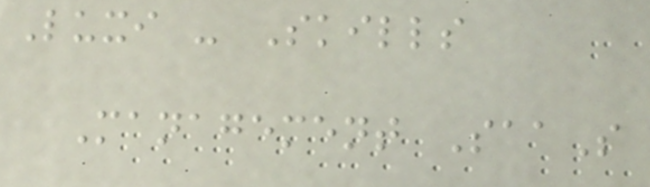Luxi - Skills
Management SaaS
